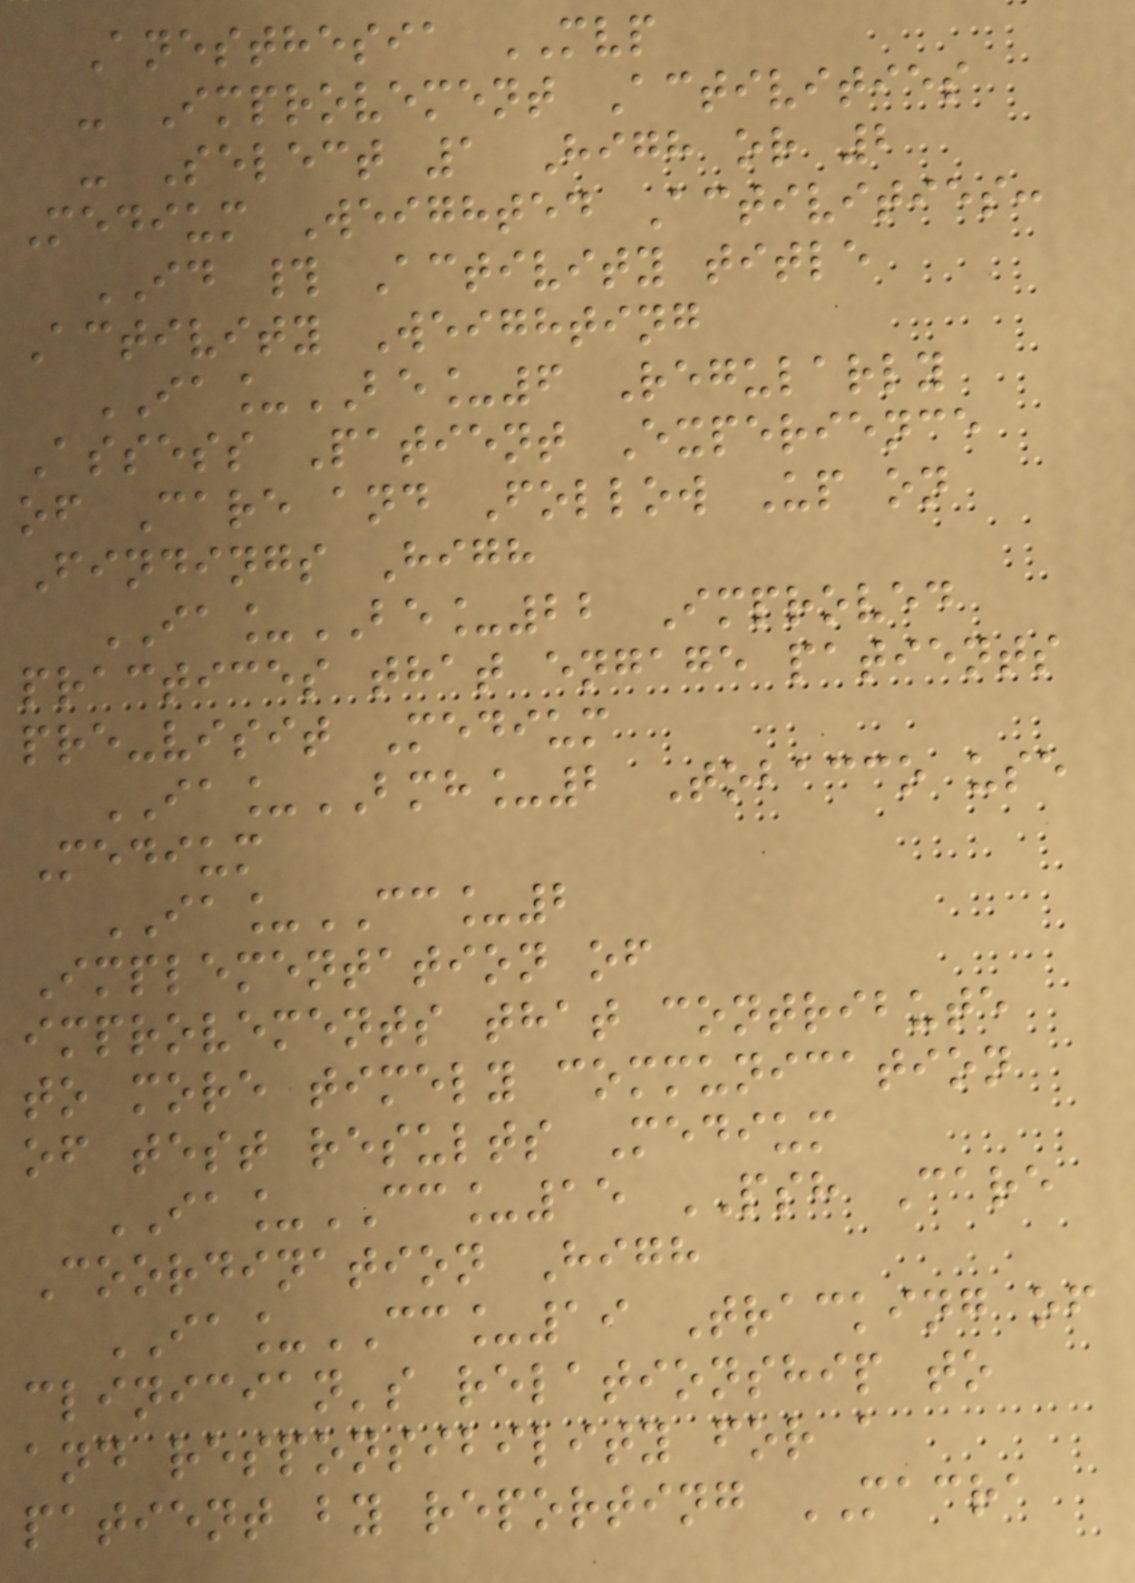Anesthesia MVP
- Improvement Activities
- Select 1 High or 2
Medium Weighted Activities:
ID # Activity title
Activity Weighting
IA_BE_6 Regularly
Assess Patient Experience
of Care and Follow Up on
Findings High
IA_BE_22 Improved
practices that engage patients
pre-visit Medium
IA_BMH_2 Tobacco use
Medium
IA_CC_2
Implementation of
improvements that contribute
to more timely communication
of test results Medium
IA_CC_15 PSH Care
Coordination High
IA_CC_19 Tracking of
clinician's relationship to
and responsibility for a
patient by reporting MACRA
